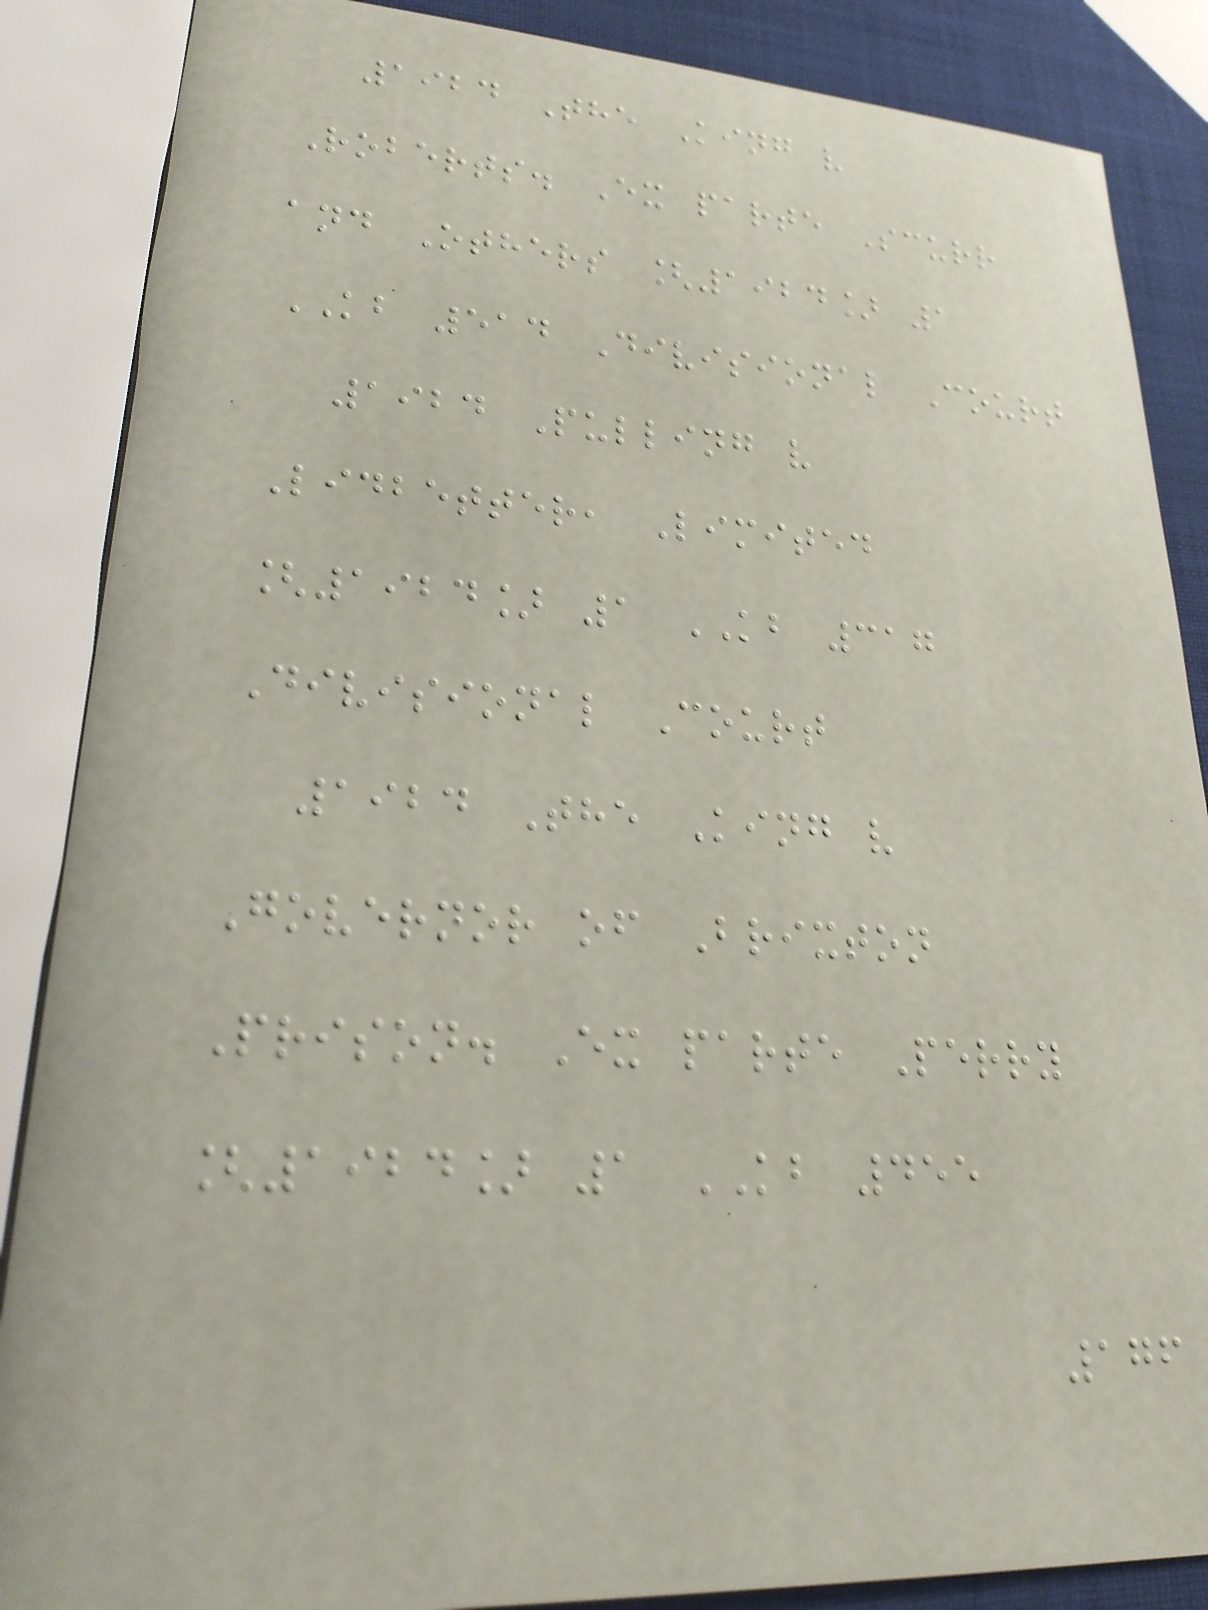1924 The King v
Roberts. Ex parte Scurr
and Others [1924] 1
KB 514 Divisional Court
1924 Pulling v
Lidbetter, Limited
[1924] 1 KB 317
Divisional Court
1924 The King v
Governor of Brixton
Prison. Ex parte Perry
[1924] 1 KB 455
176
